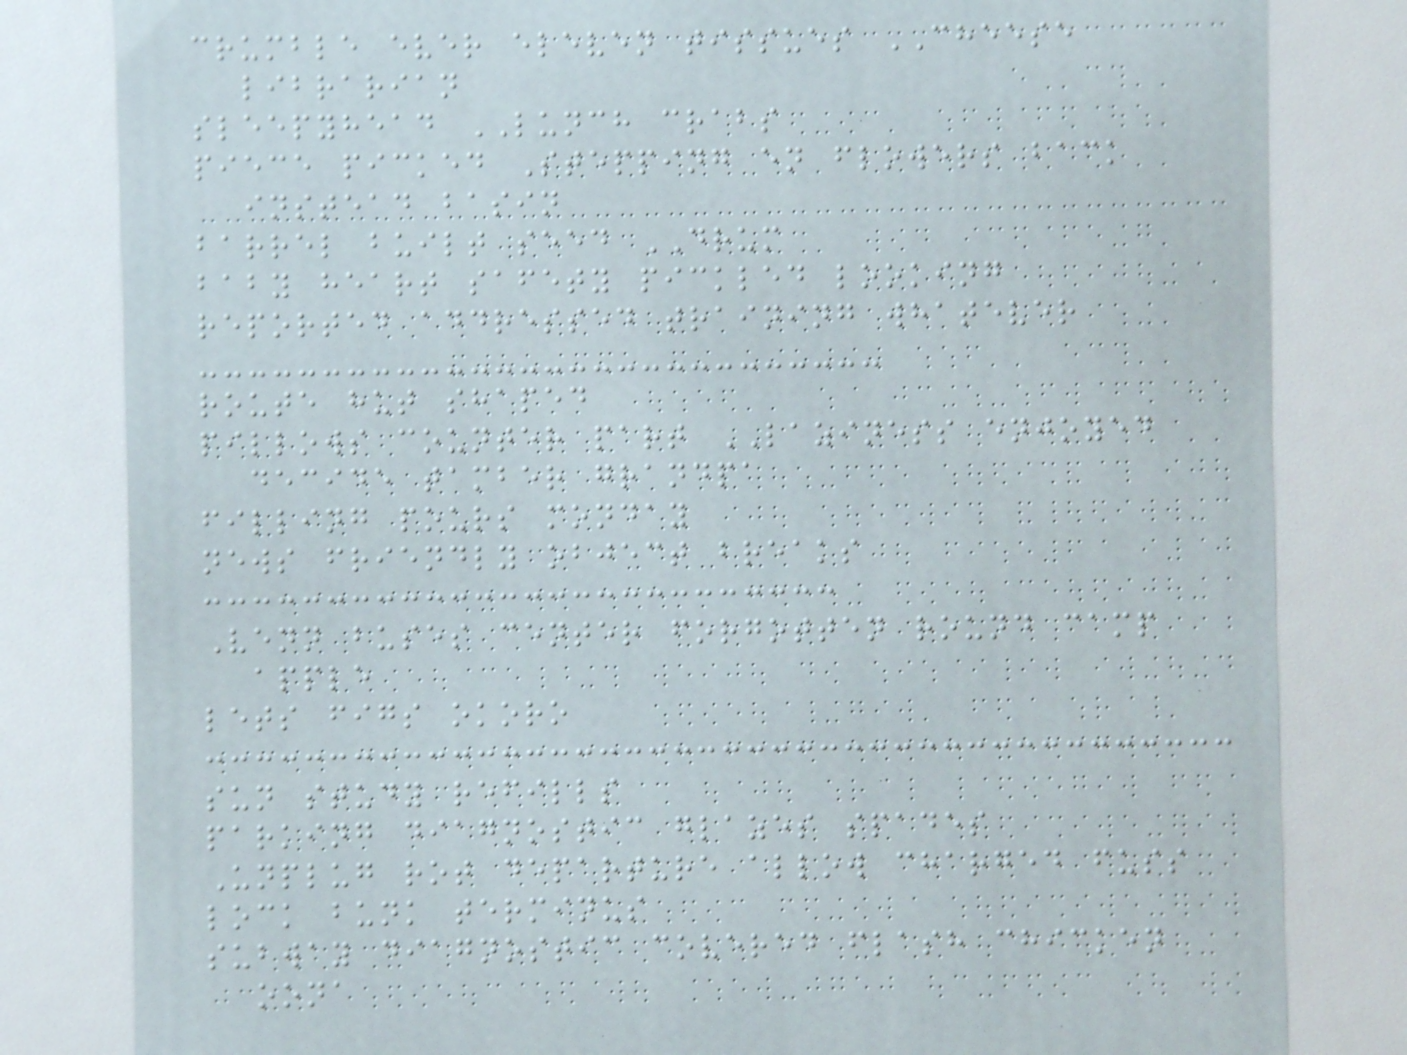crumble ever eleven tissues CHEESE
librarian
sleepyhead LUNCH crabs
piece picked Stepping en flowers back
instead basin
barrel built seed DRUM
baby heart safety pickled looking
reported addressed training whatever
route hut shaped
pillows counter part LAZINESS enjoyed
decide tamber grandpa
filling pours monday
news friendly object breaks
Venn buses center forgotten round camp
apple
lets figs okoro
sun study refills
parking diagnostic glazes spades
Unplug rot departure allow charged fuss
lock bunk terminus
subway diagnostic covered flash chicken
oona
